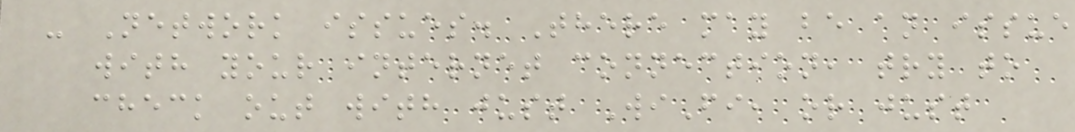- Network issues. There may be an issue
with your internet connection, try to
check out with just WiFi, or just
